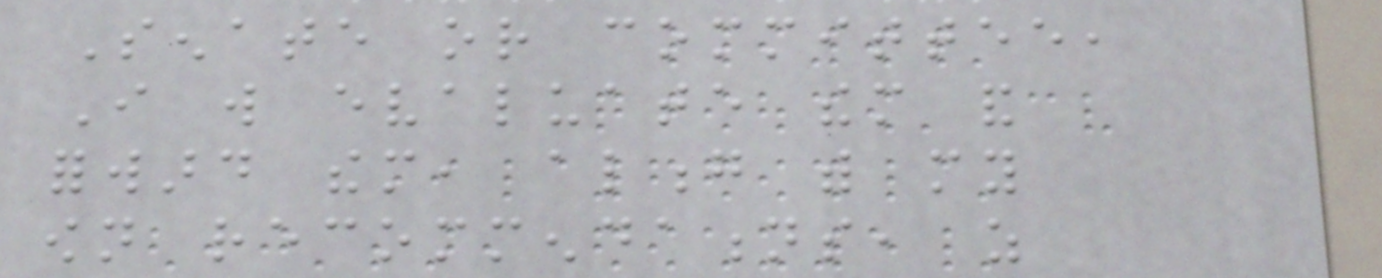Senate or committee,
I will evaluate them and
forward them, along with my
own recommendations, as
